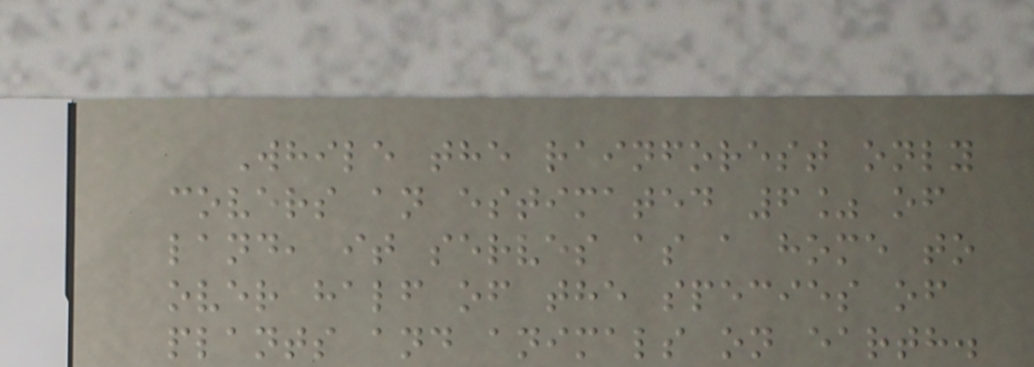While the rainforest only
covers an estimated 6% of
land, it serves as a home to
over half of the species of
plants and animals on earth.
